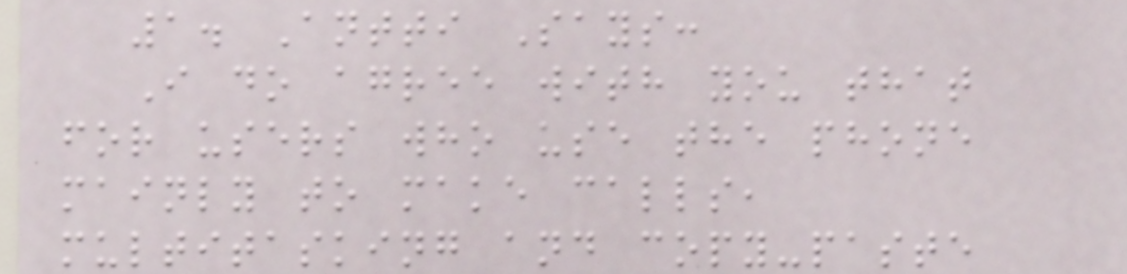1. Antti Says:
I do agree with you that
for users who use the phone
mainly to make calls,
multitasking and copy-paste
